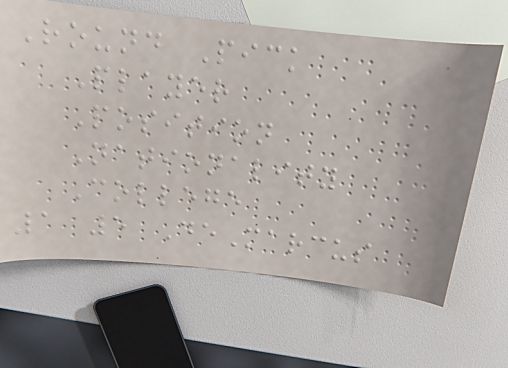Round Pick
Player
Position
Nationality
College
1 5 DeMarcus
